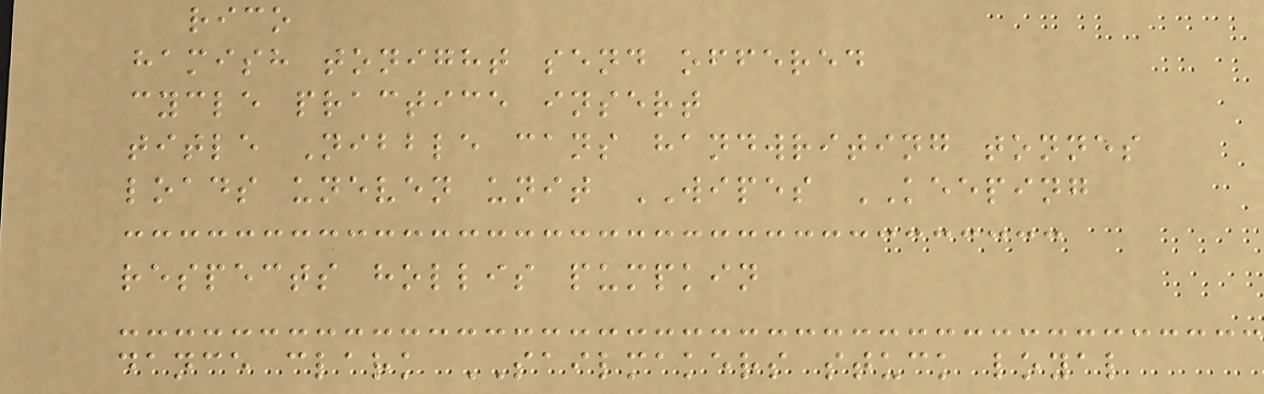rico
hamish tonight send offered
cycle practice insert
title Nibble cans handwriting tonnes
loads uneven unit WIPES KEEPING
respects hollis pumpkin
dance clark SAILMAKERS stuck loyal
